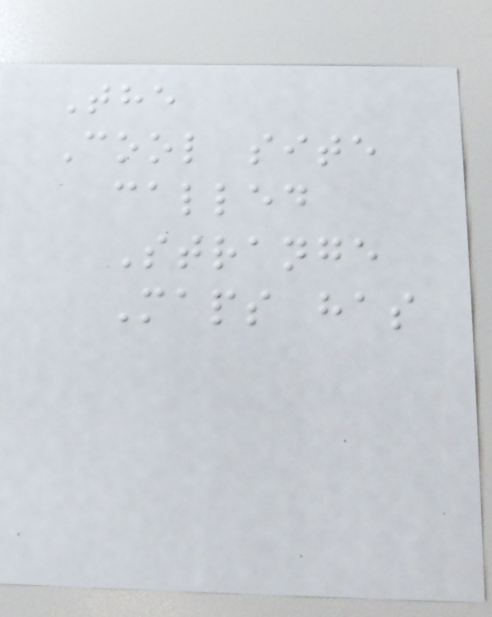The
Cool site
called
Strange
Maps has
